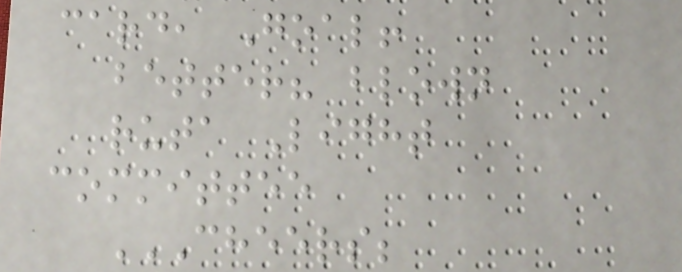card, Goal!
better? blown
ruta Light
committee
CHEERS;
